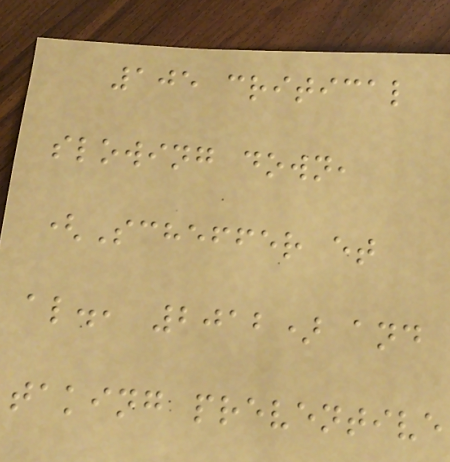105 critical
slowing down,
(Scheffer et
al., 2012) and
taking preventive
